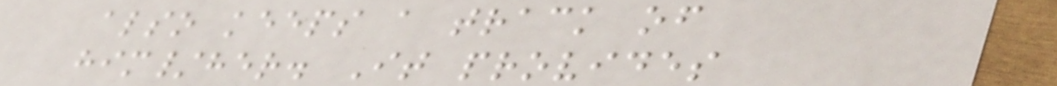also keeps a track of
him/her. It provides
